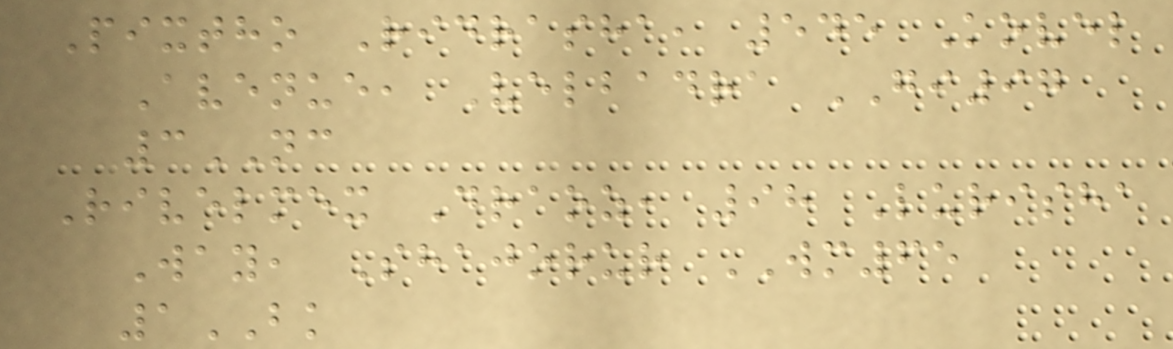Pixtho Ridrasha, 545 Kovel
Avenue, Velbadra GI97
3NC
Rivelmex Draoz, 98 Lurisha
Way, Shajorur WM65
1BK
